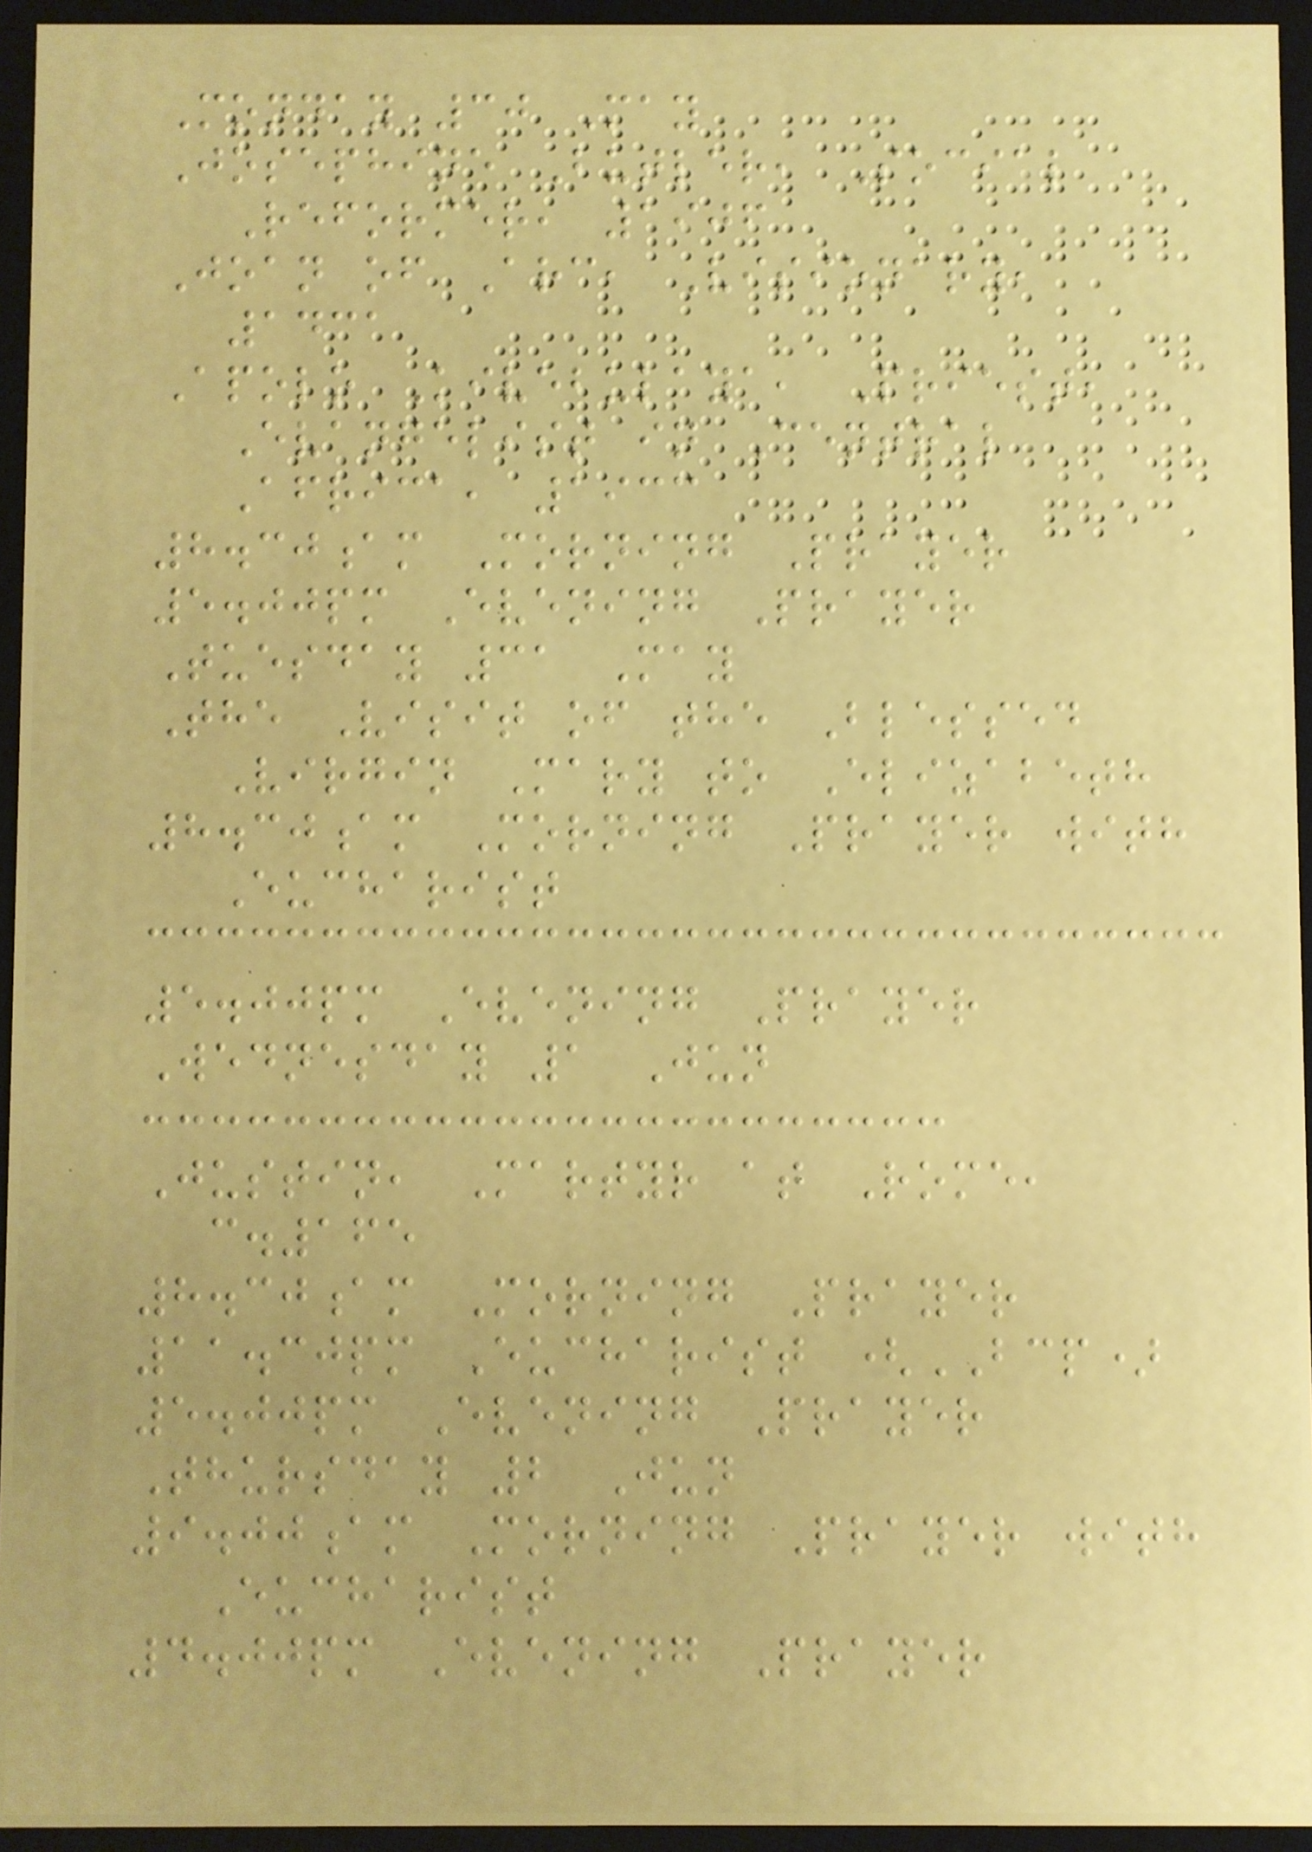Monday 30 May
Josephine Butler, Social
Reformer, 1906
Joan of Arc, Visionary,
1431
Apolo Kivebulaya, Priest,
Evangelist in Central
Africa, 1933
8.30am Morning Prayer
5.00pm Evening Prayer
Tuesday 31 May
The Visit of the Blessed
Virgin Mary to Elizabeth
8.30am Morning Prayer with
Eucharist
5.00pm Evening Prayer
Wednesday 1 Jun
Justin, Martyr at Rome,
c.165
8.30am Morning Prayer
11.30pm Eucharist (BCP)
5.00pm Evening Prayer
Thursday 2 Jun
9.00am Morning Prayer with
Eucharist
4.00pm Evening Prayer
